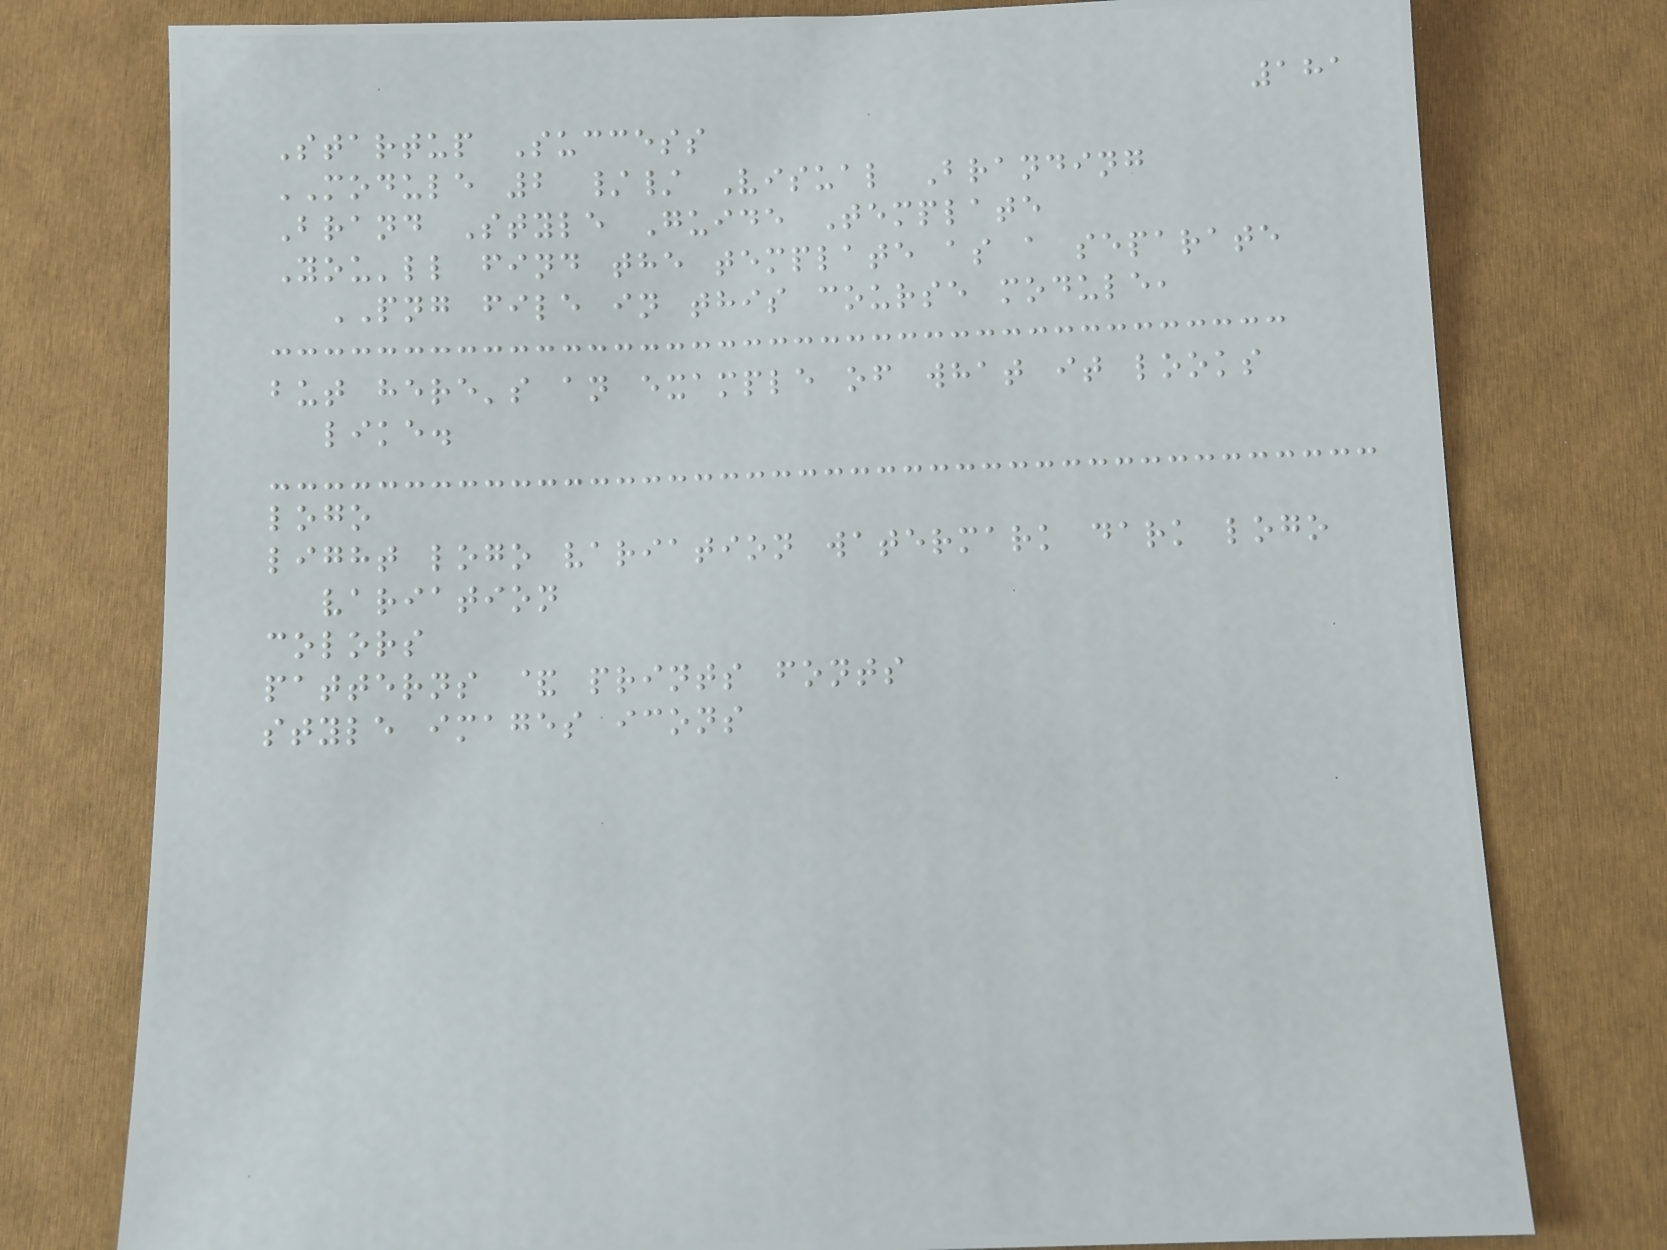181
Startup Success
MODULE 2 // Visual Branding
Brand Style Guide Template
You'll find the template as a separate
PNG file in this course module,
but here's an example of what it looks
like.
logo
light logo variation watermark dark logo
variation
colors
patterns & prints fonts
style images icons
